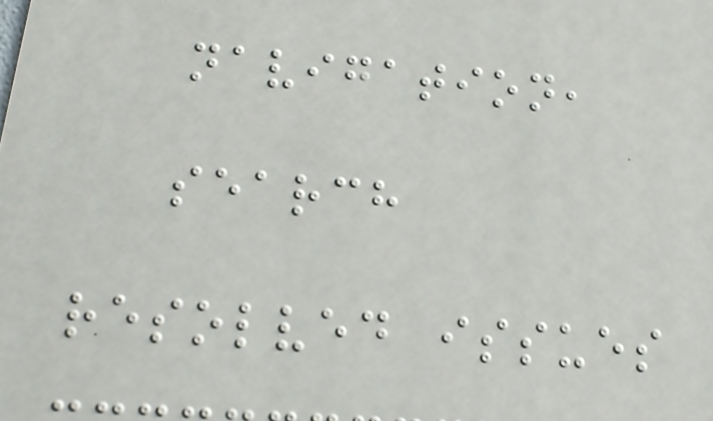navigation,
search
resolved issues
